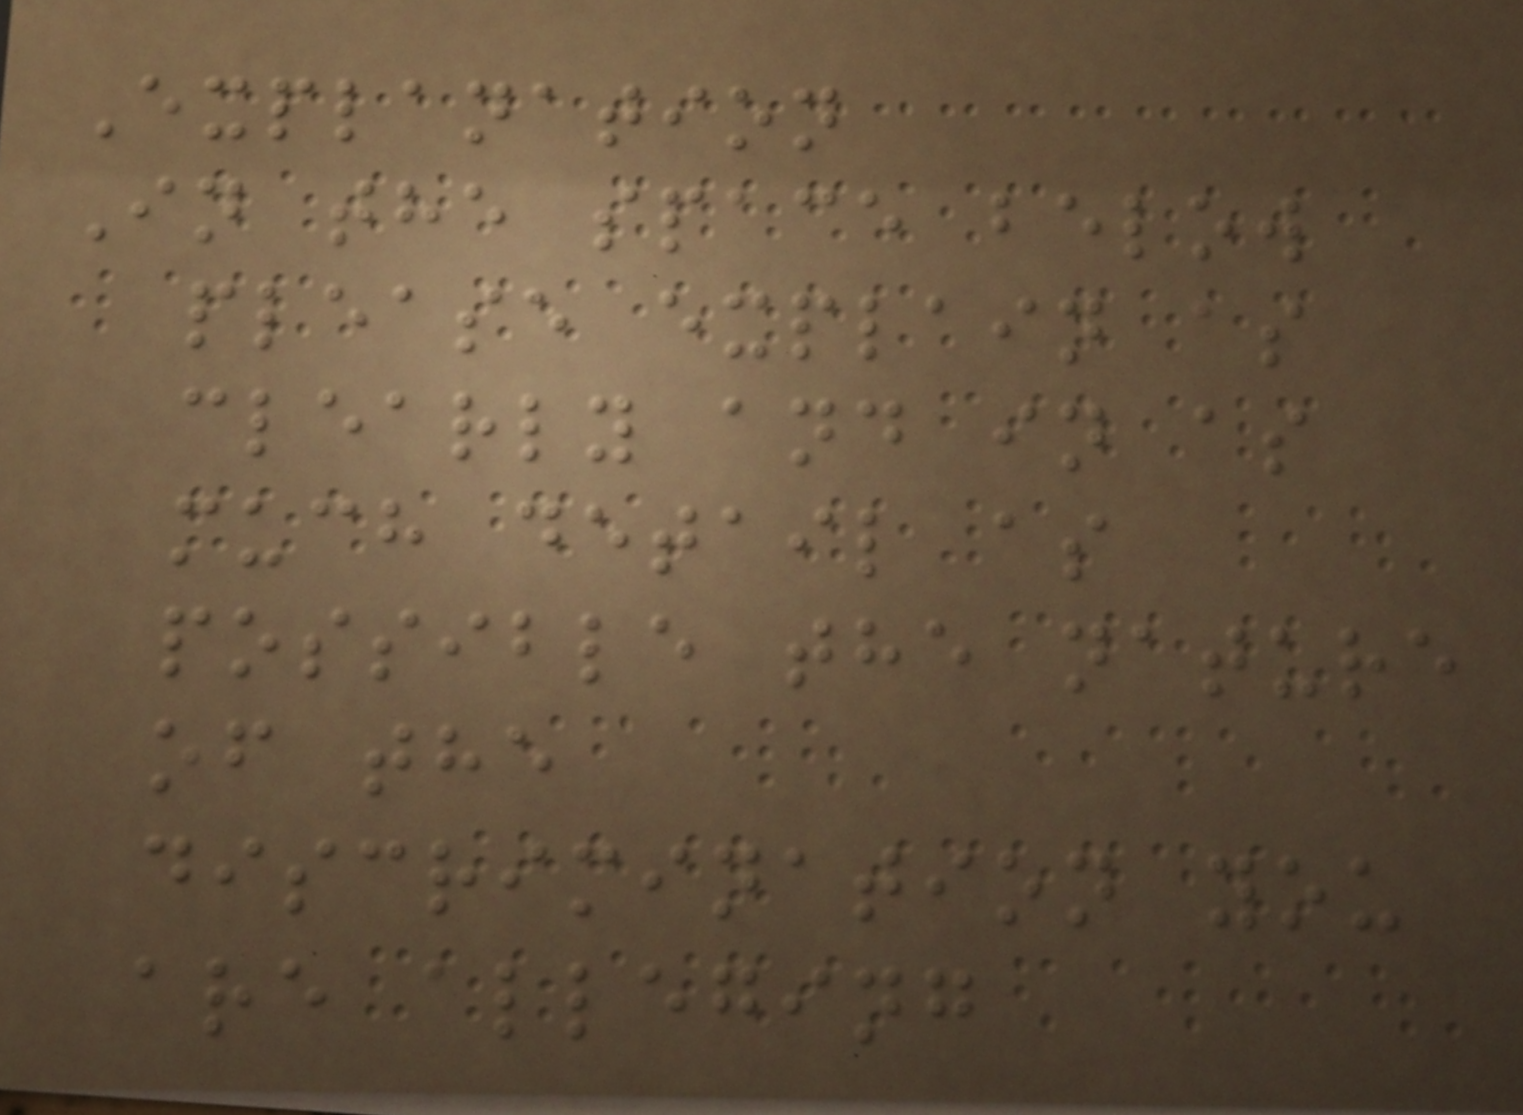Explanation
In the space below
please explain as
clearly and in as
much detail as
possible the nature
of the
discrimination you
are alleging
